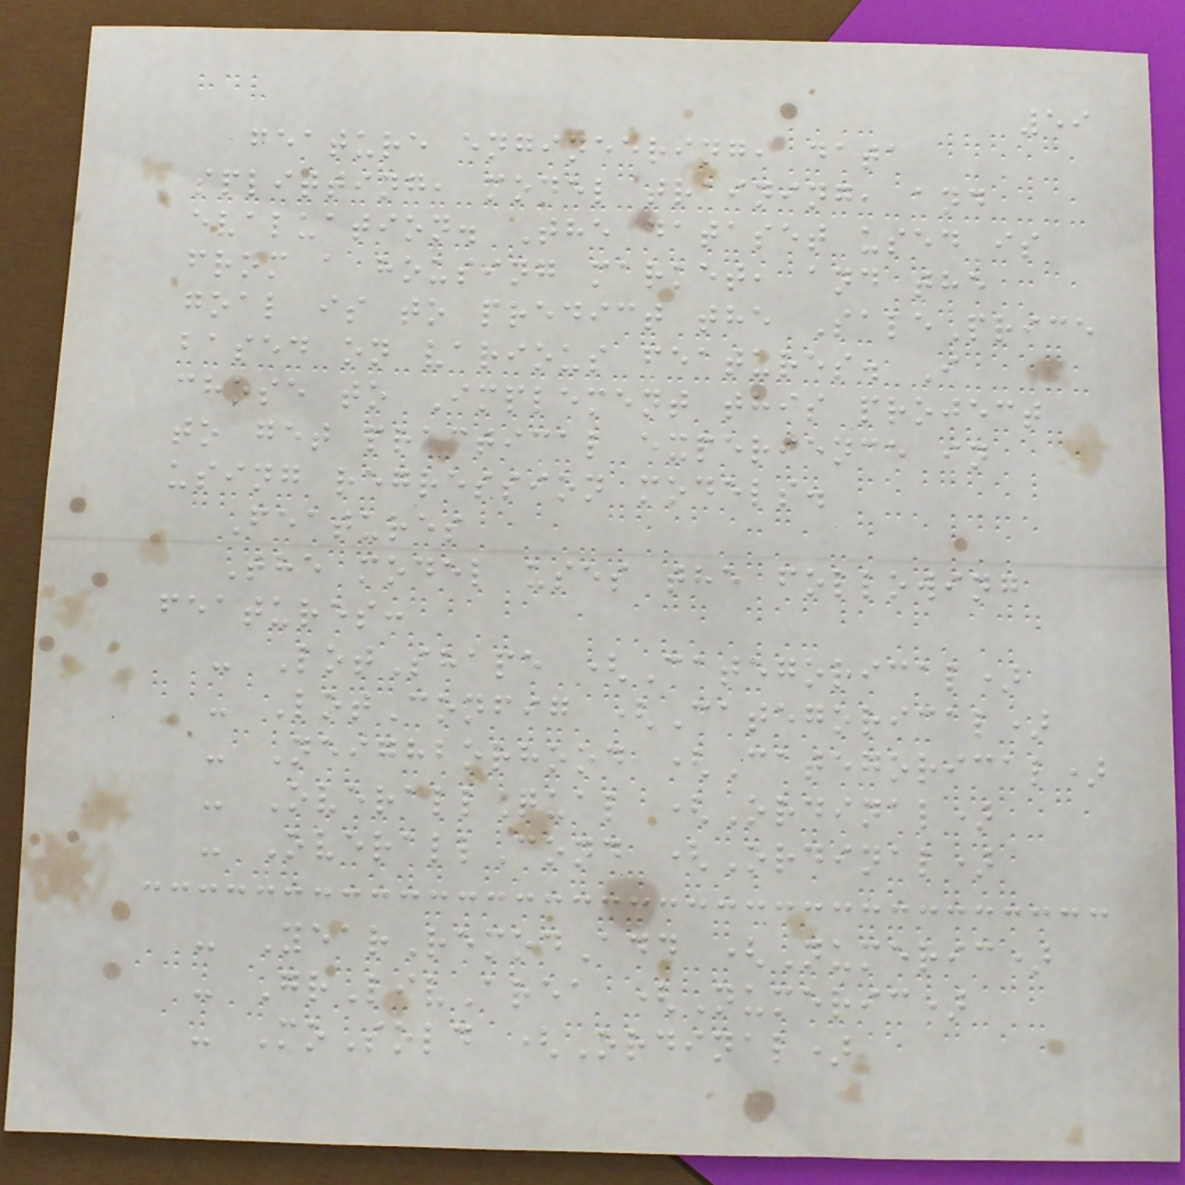59
feature engineering, data
splitting, model training, and
evaluation. The dataset used is
from a housing market, and the
goal is to predict the SalePrice
based on various features. I
chose to Implement this project
to get practical experience in
using regression models.
Features
The model uses the following
features:
- LotShape (Categorical)
- LotConfig (Categorical)
- Neighborhood (Categorical)
- OverallQual (Ordinal)
- OverallCond (Ordinal)
- YearRemodAdd (Numeric)
- GrLivArea (Numeric)
- MoSold (Ordinal)
